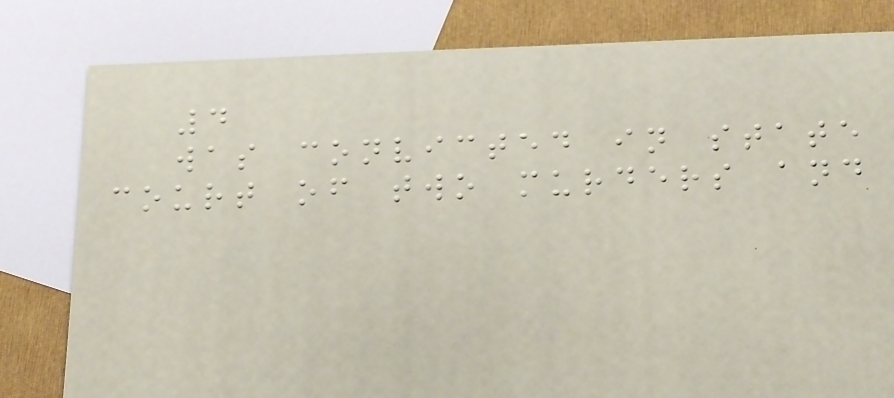4
was convicted in state
court of two murders and
